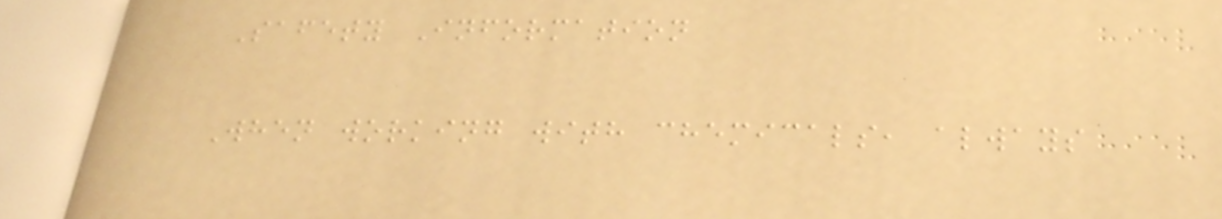Safety Information
When working with chemicals, always
